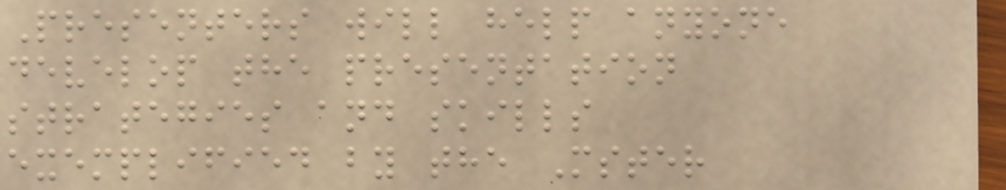Presenters will help anyone
develop the presentation
strategies and skills
exemplified by the Mster
